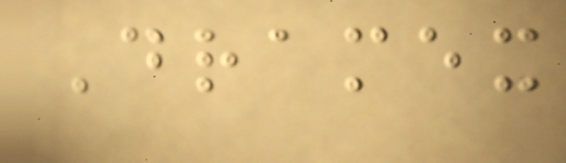Dramex
